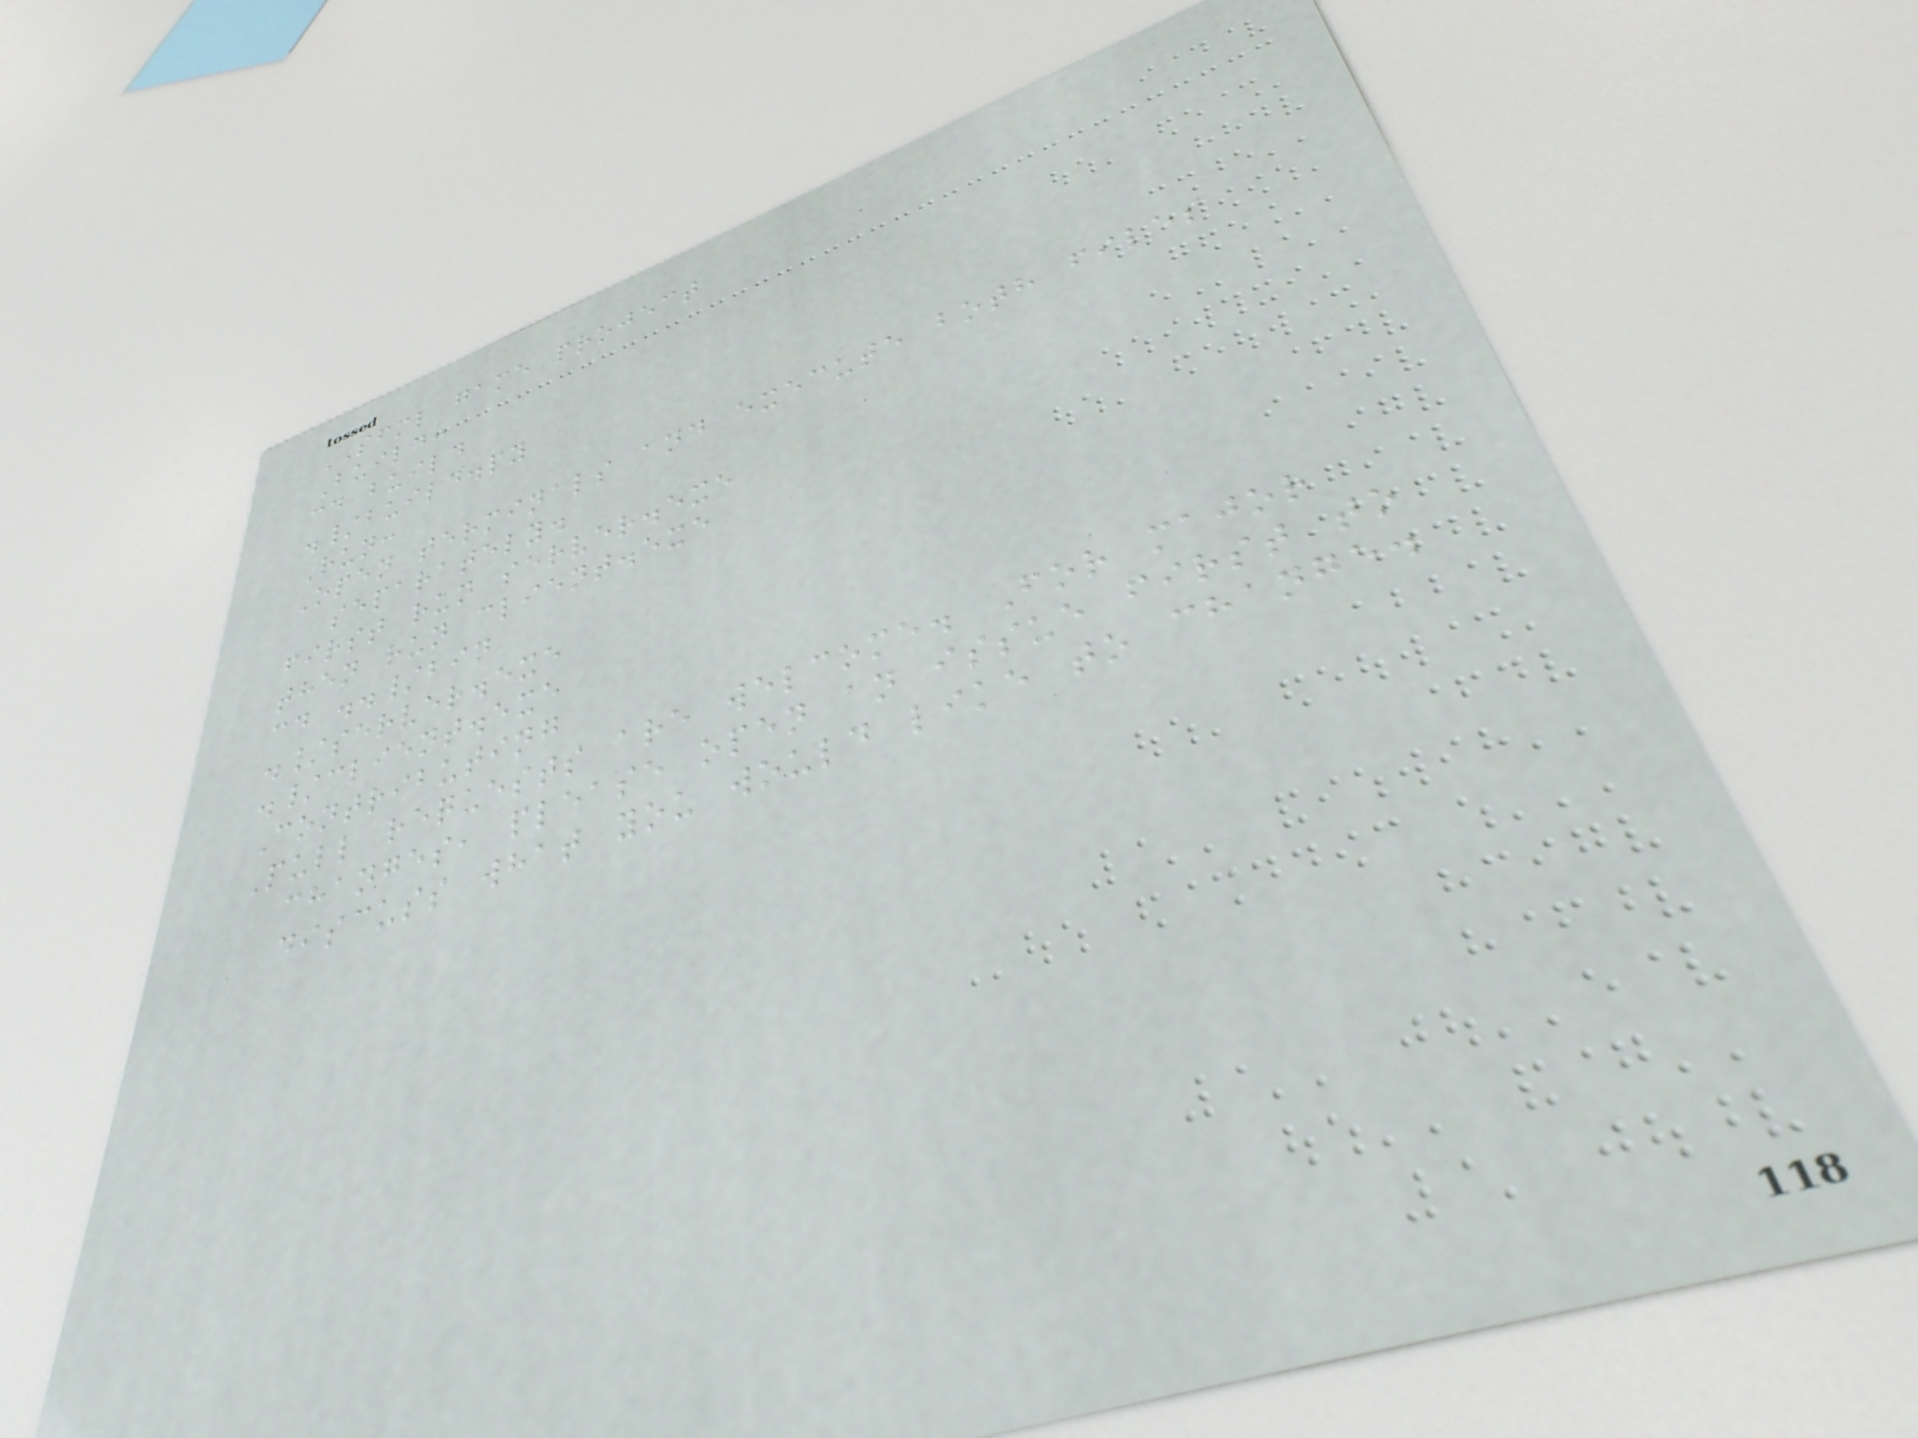SFML game project
Build:
cd build
./build.py
Run:
Open terminals and execute both files
separately.
first run server.exe
then run client.exe
cd ../bin
./server.exe
./client.exe
Contributing
Pull requests are welcome. For major
changes, please open an issue first to
discuss what you would like to change.
